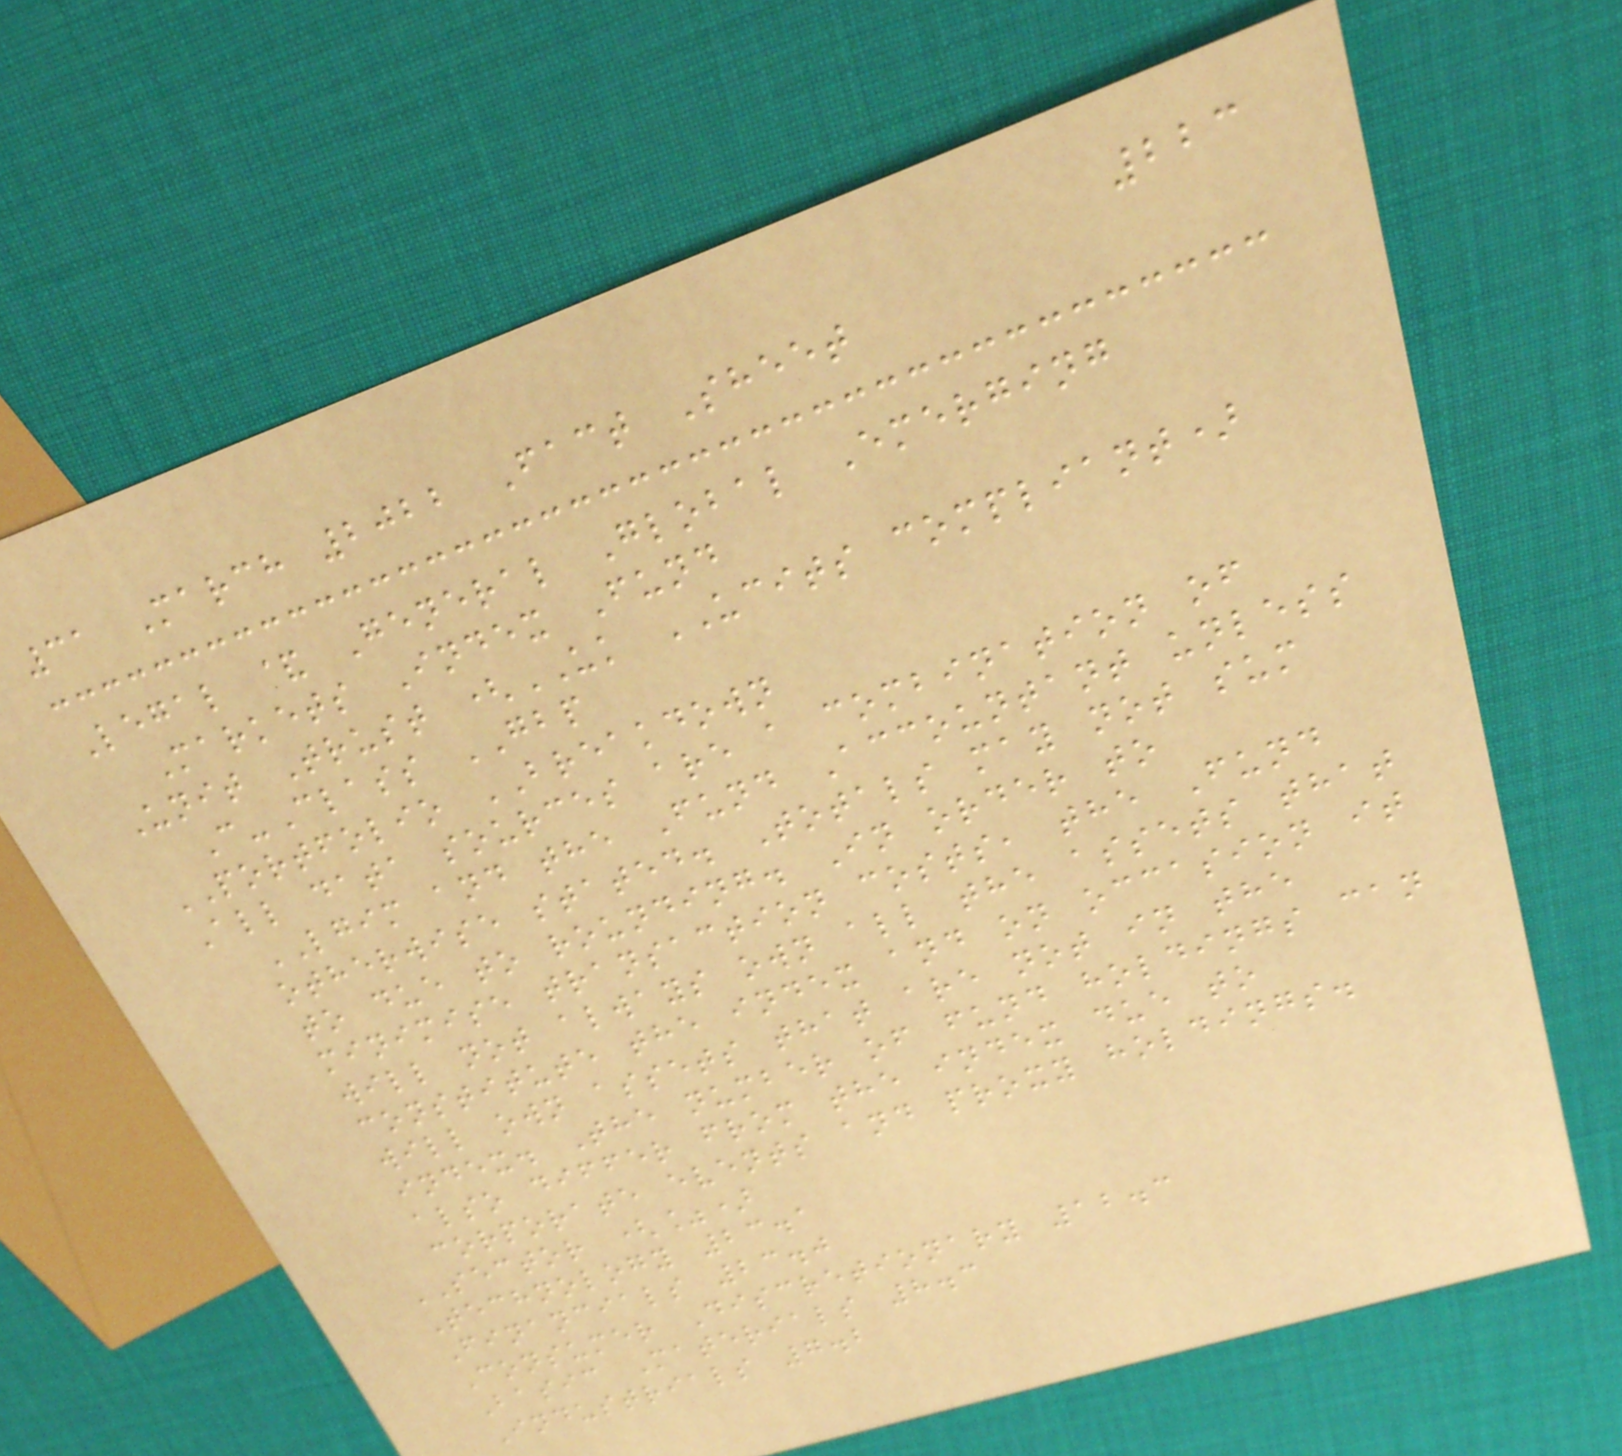223
31 March 2022 Fact Sheet
Legal & General Global Emerging
Markets Index Fund
Unit Trust (UK UCITS compliant)
C-Class GBP
PORTFOLIO BREAKDOWN
All data sources are a combination of
LGIM and the Fund Accountant unless
otherwise stated. Totals may not sum
to due to rounding. In order to
minimise transaction costs, the Fund
will not always own all the assets that
constitute the index and on occasion it
will own assets that are not in the
index. The number of fund holdings can
also differ from the index due to
corporate events and proxy holdings.
SECTOR (%)
Technology 23.1
Financials 23.0
Consumer Discretionary 12.3
Basic Materials 8.3
Industrials 7.2
